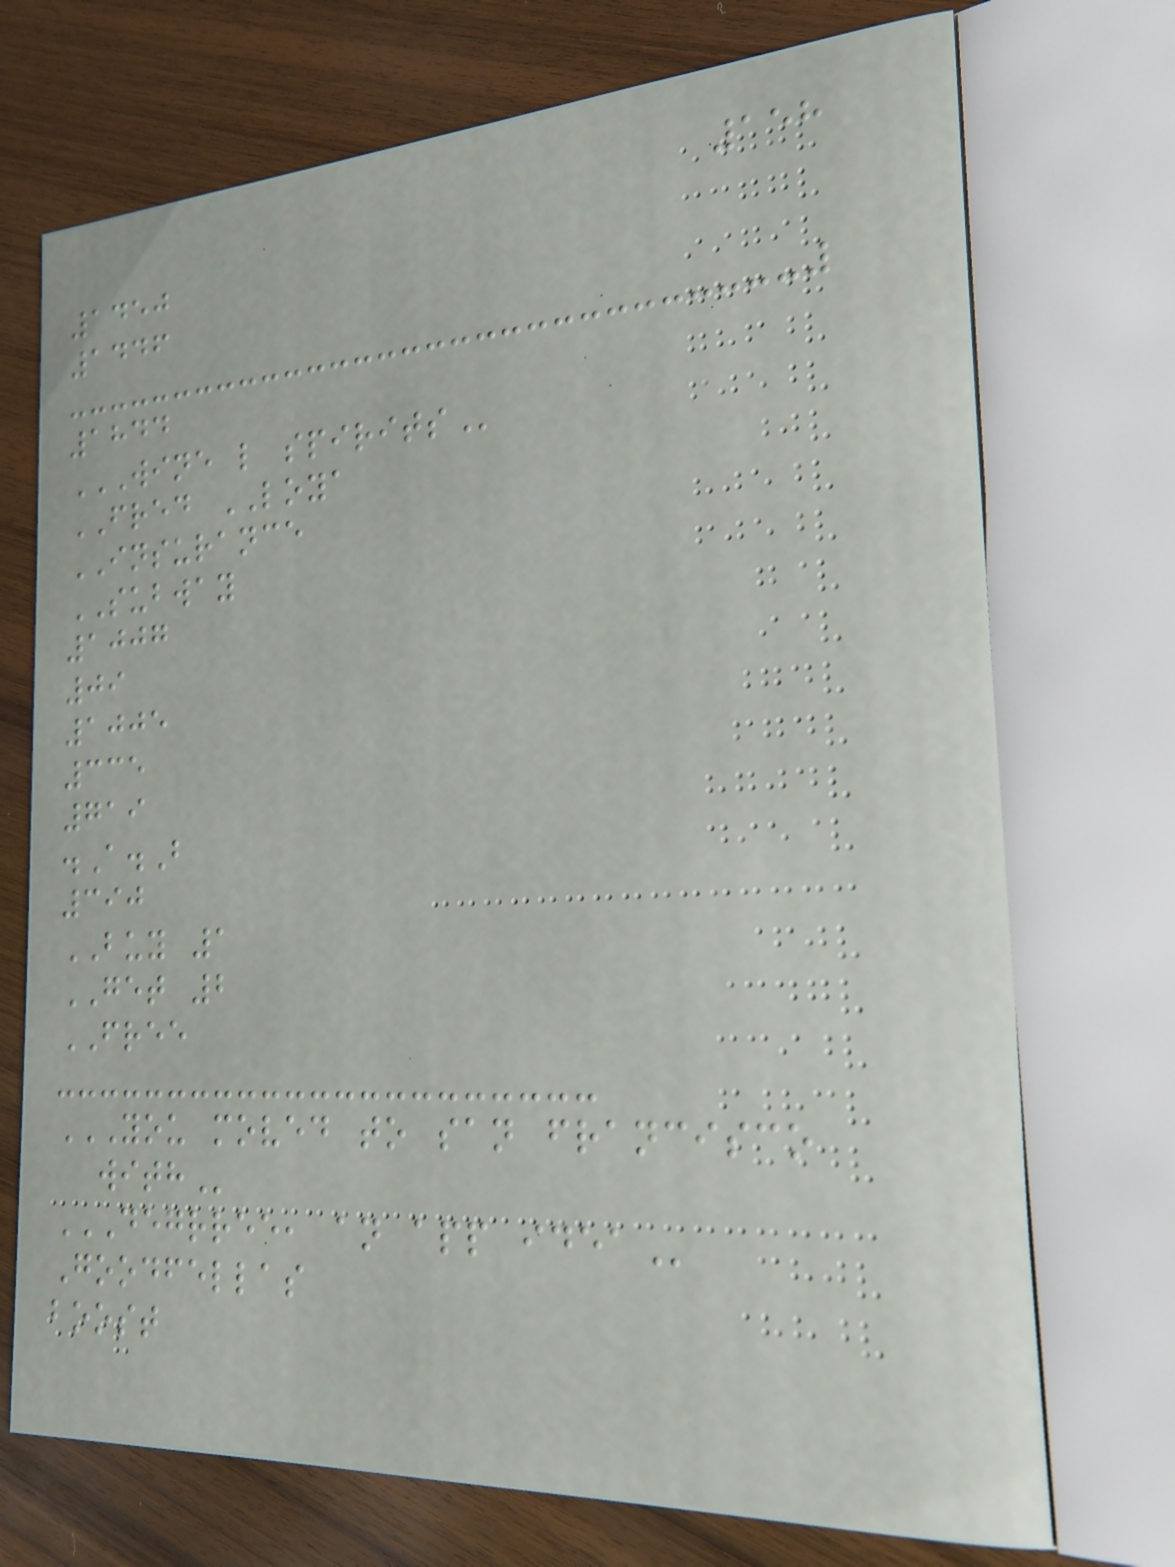158
1450
1446
1844
WINE L SPIRITS
FRED LOYA
INSURANCE
SUBWAY
1007
09
1005
335
719
.A.B
390
BUY 1
GET 2
FREE
YOU MOVED TO SAN FRANCISCO
WITH
DEGRREE, AN APP IDEA
Goodfellas
boost
